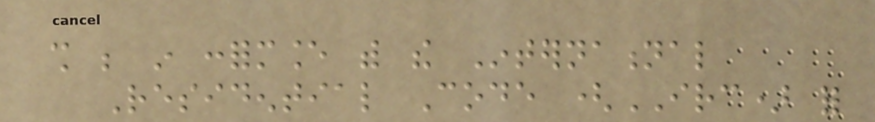shall be in conformance with the International
Residential Code (IRC) for
